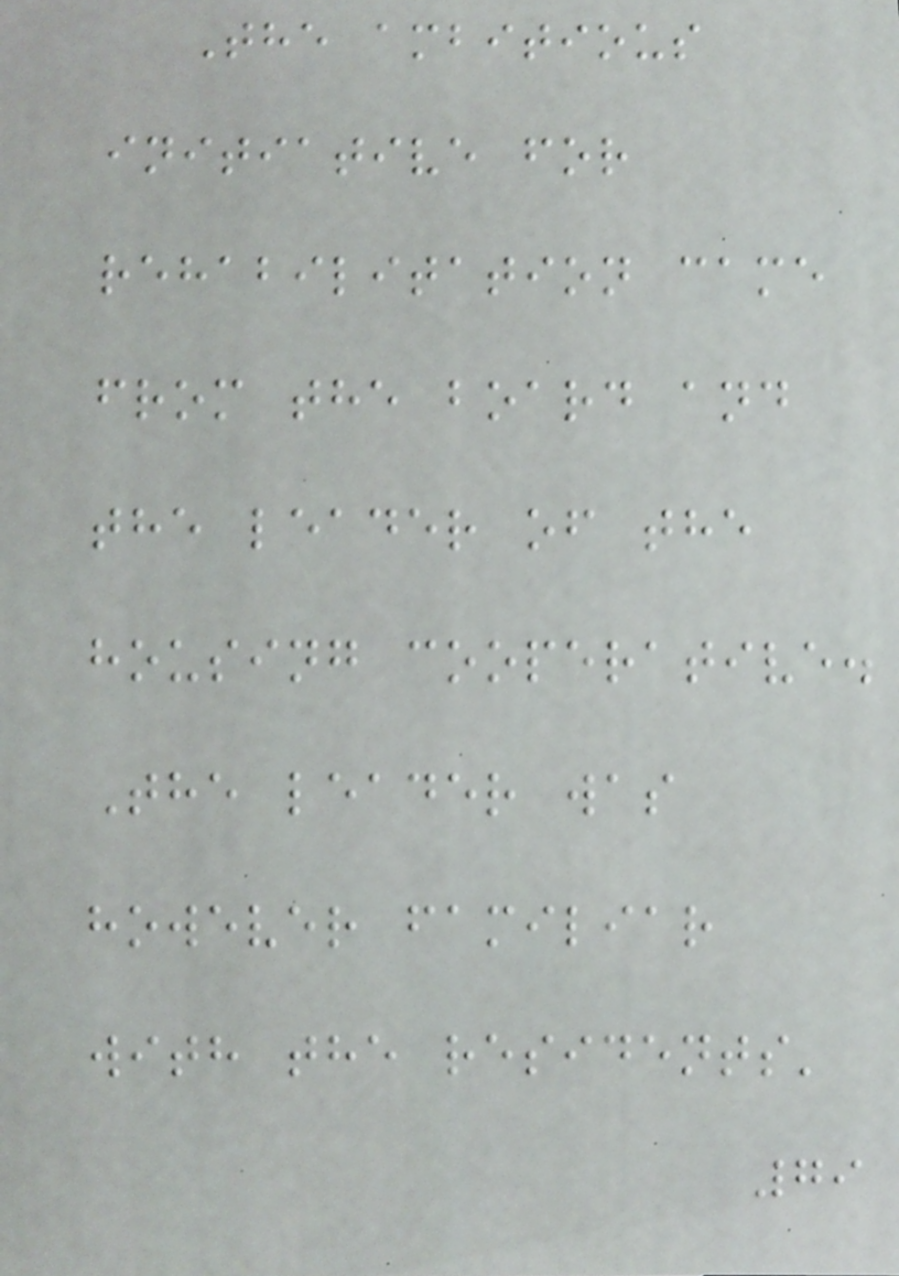The ambitious
initiative for
rehabilitation came
from the board and
the leader of the
housing cooperative.
The leader was
however familiar
with the residents'
79
